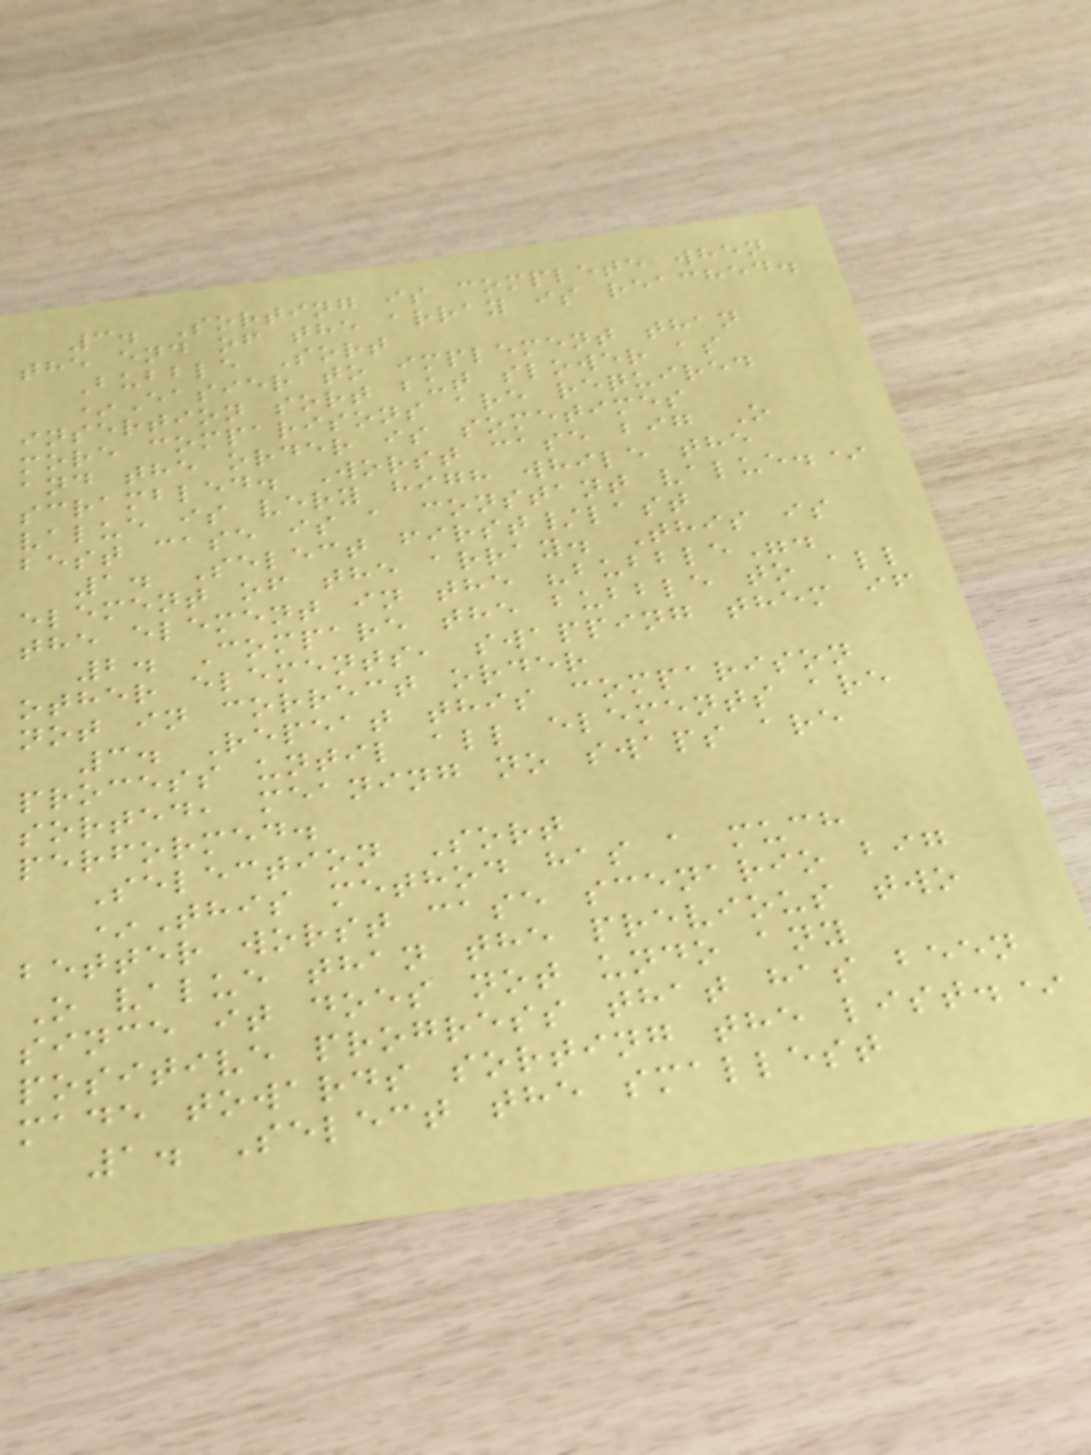3. Sorting is complete when
the end of the array is reached.
Bubble Sort
*Easier to implement than
insertion sort but slower as
more comparisons are required
and the order is sometimes
scrambled. Worst case big O
value is very high while the
best case is a constant value.*
1. Select first/last
element of the array. This is
the element in the "bubble".
2. Compare the bubble to all
other elements, swapping them if
not in correct order
3. Repeat this comparison
process until all elements are
sorted, meaning no swaps are
performed.
Selection Sort
*This method has a much
better worst case scenario big
O value than the previous two
since it does not undo any
positive progress that has been
made towards sorting the list.*
1. Select the smallest
